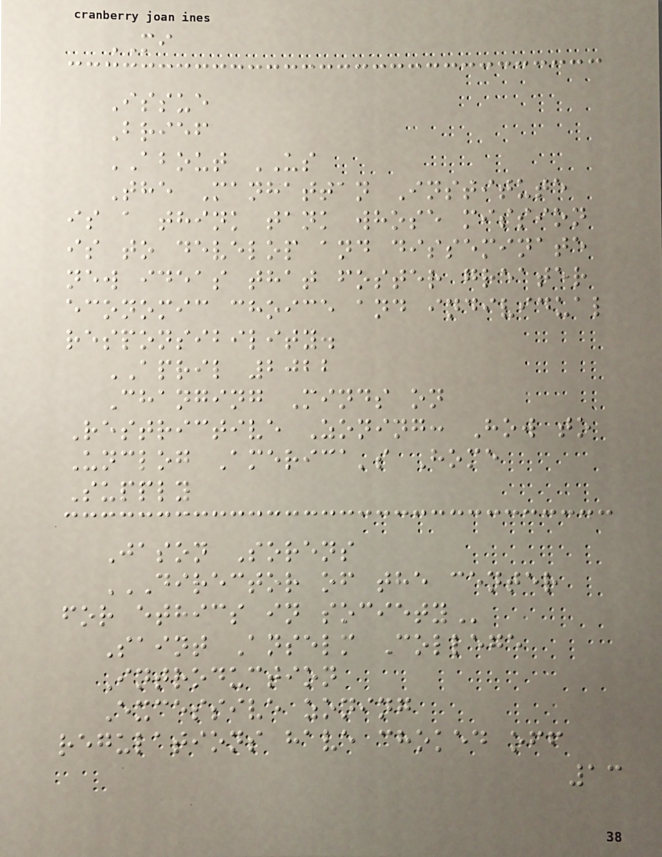MI
Issue
Brief
ABOUT US
The Manhattan Institute
is a think tank whose mission
is to develop and disseminate
new ideas that foster greater
economic choice and individual
responsibility.
APRIL 2022
Changing Minds on
Restrictive Zoning: How to
Unclog America's Home
Supply
Jason Sorens
DIRECTOR OF THE CENTER
FOR ETHICS IN SOCIETY
Saint Anselm College
Introduction
Excessive zoning
regulations have choked off
13
